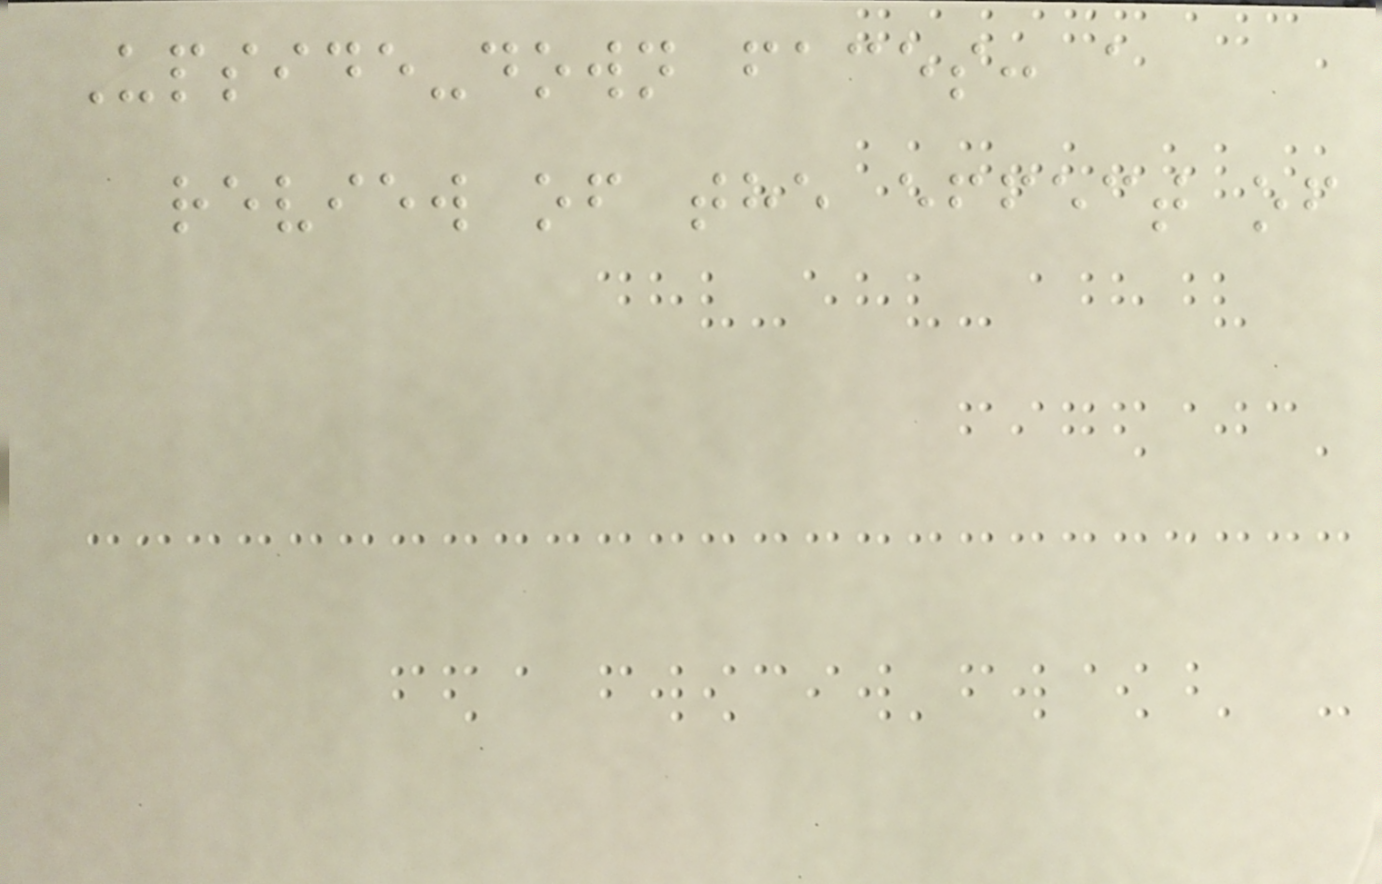Upside-down faces: a
review of the effect of
